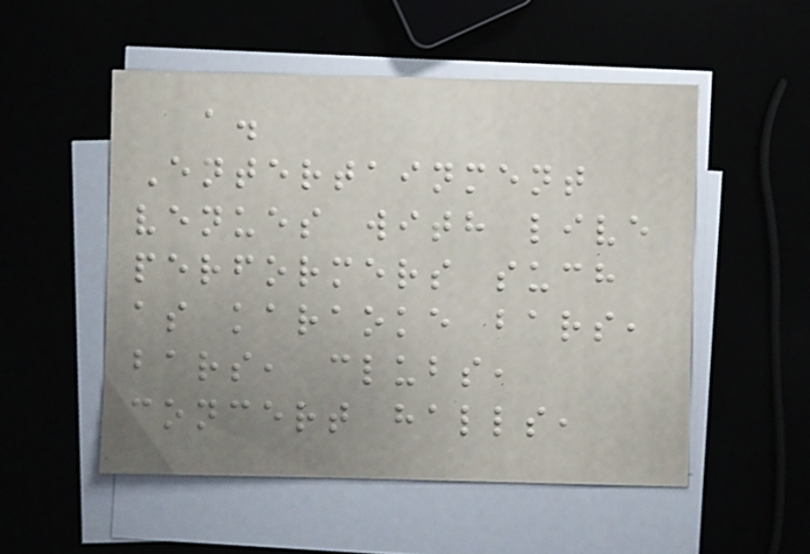a.
Entertainment
venues with live
performers such
as karaoke bars,
bars, clubs,
concert halls,
